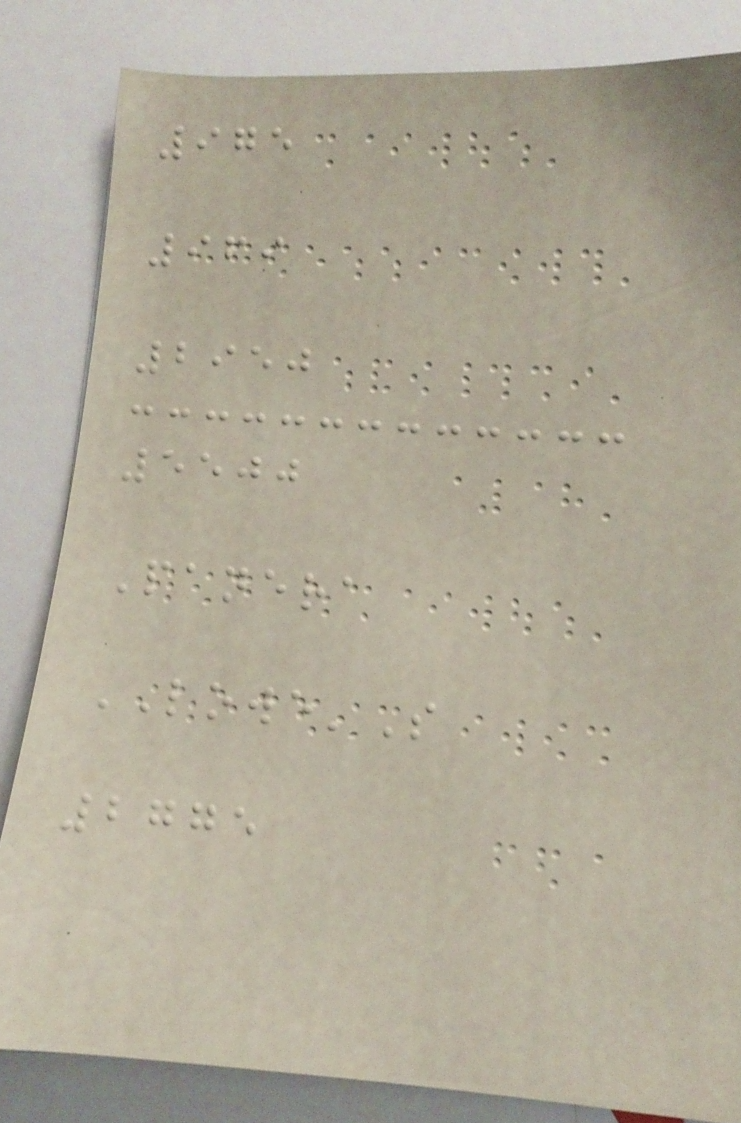975
969
2950
5500
Panera
LOWE'S
2775
